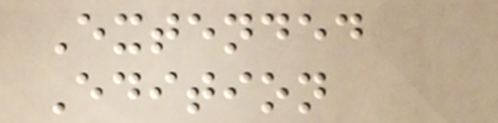Extended
Edition
